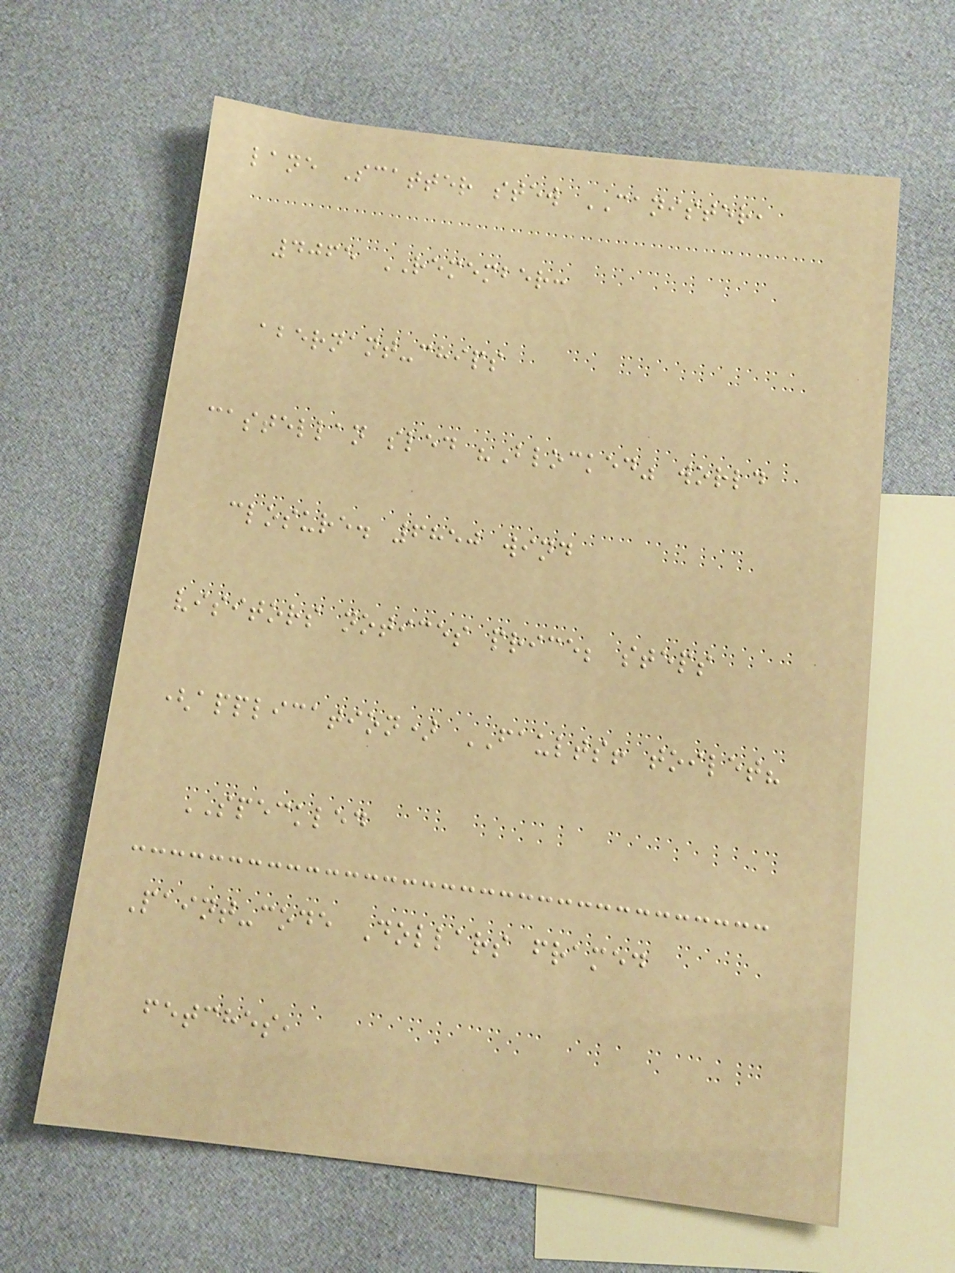lane Scatter stew CANISTER,
4065 REMEMBER:
abernant-chips
castellan sled "Blocked" world
closure. 6850 wind
visitors notices price; steps
(application) FAULTS! toilet?
SPECKLED
Paint-code Dollars framed
fetches,
